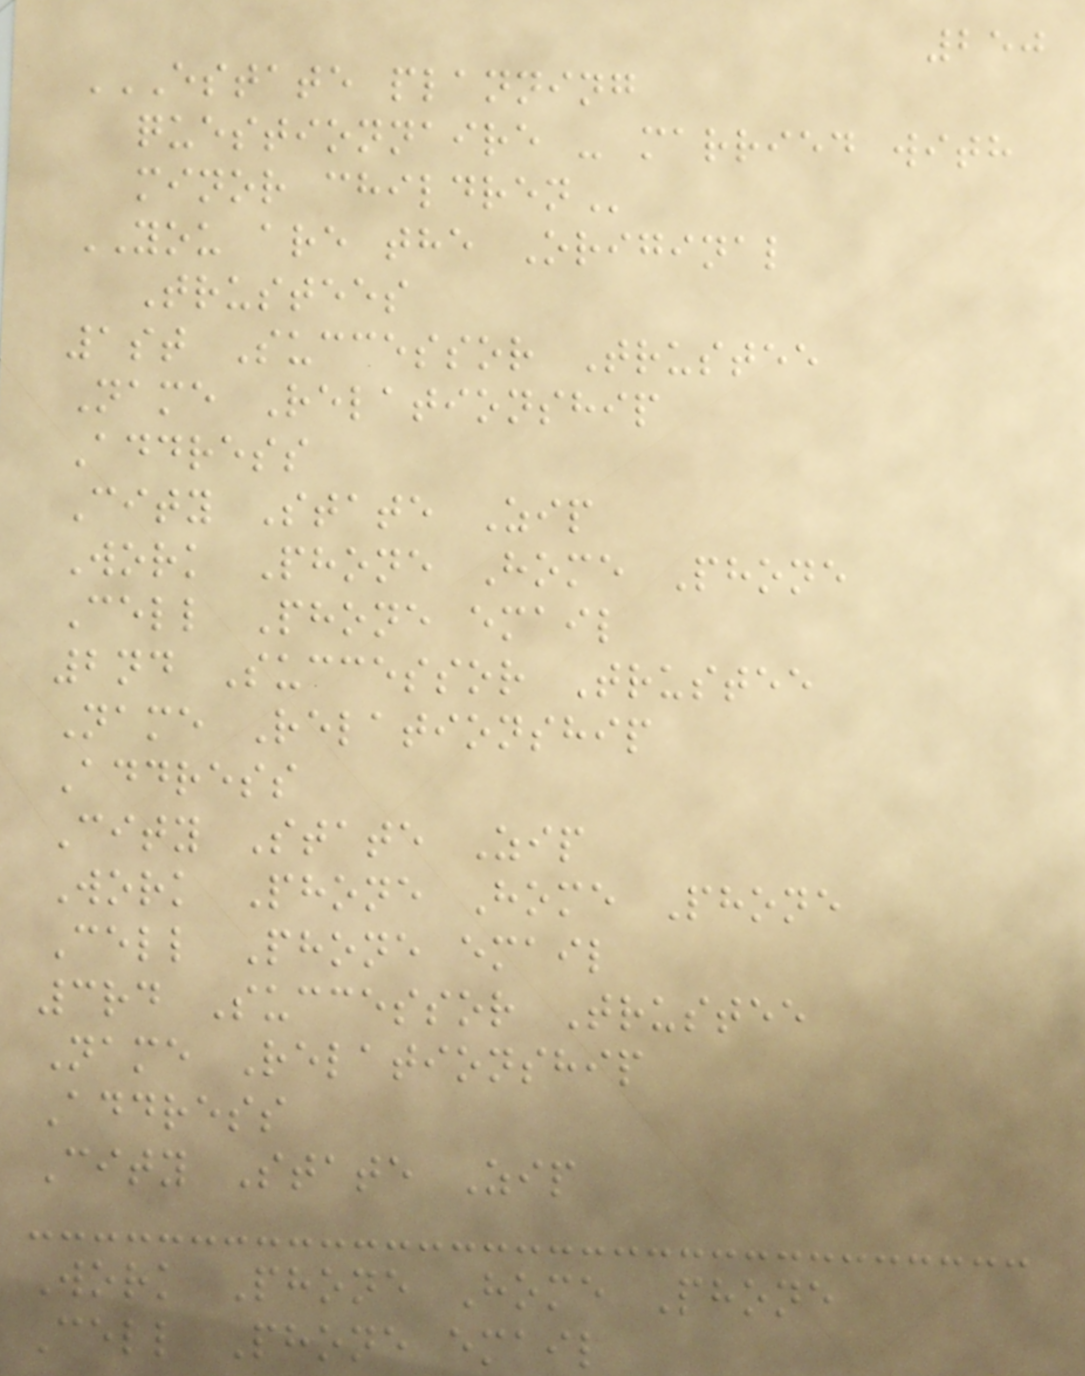250
ESTATE PLANNING
QUESTIONNAIRE - MARRIED WITH
MINOR CHILDREN
YOU are the Original
Trustees
1st Successor Trustee
Name Relationship
Address
City State Zip
Work Phone Home Phone
Cell Phone email
2nd Successor Trustee
Name Relationship
Address
City State Zip
Work Phone Home Phone
Cell Phone email
3rd Successor Trustee
Name Relationship
Address
City State Zip
Work Phone Home Phone
Cell Phone email
